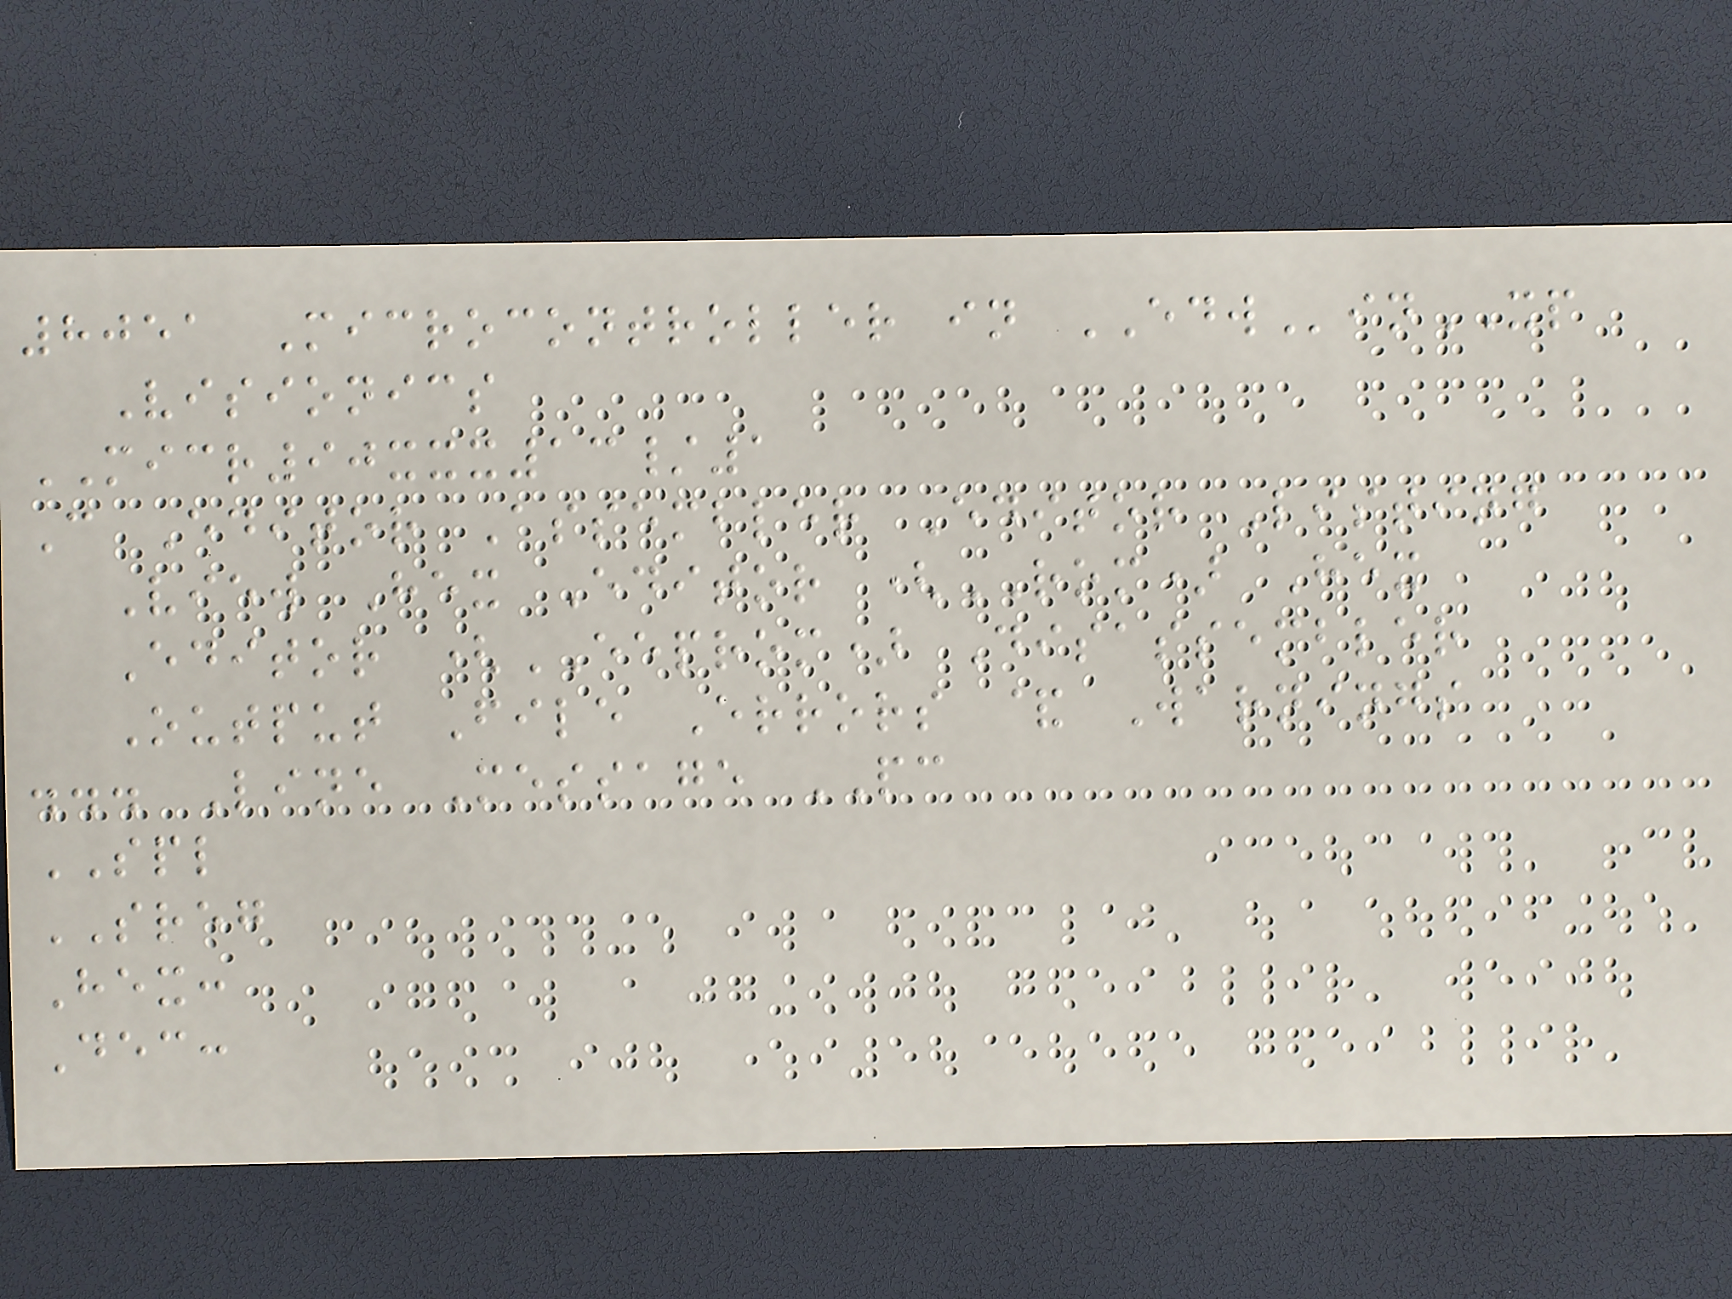8051 Microcontroller in EDWinXP
Visionics
MICR90xxx13/1
C Editor Assembler Editor Listing
View Hex Editor (ROM) Hex
Editor (EEPROM) Disassembler
Output File Errors & Warnings
... Line Message PC
SPL
SREG
Hex:
Dec:
